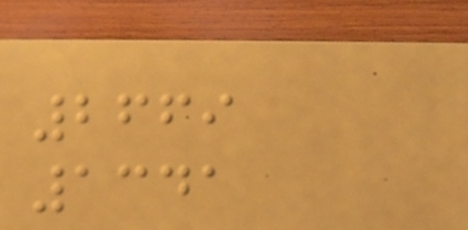2669
1341
